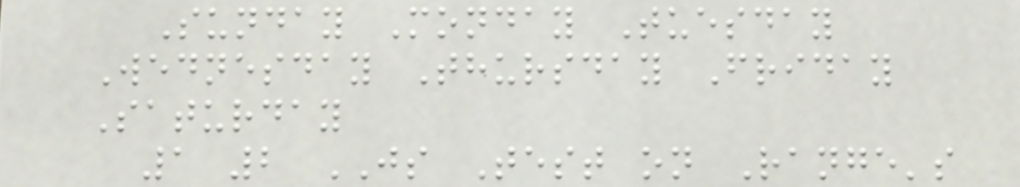Sunday Monday Tuesday
Wednesday Thursday Friday
Saturday
1 2 JS Test on Range's
